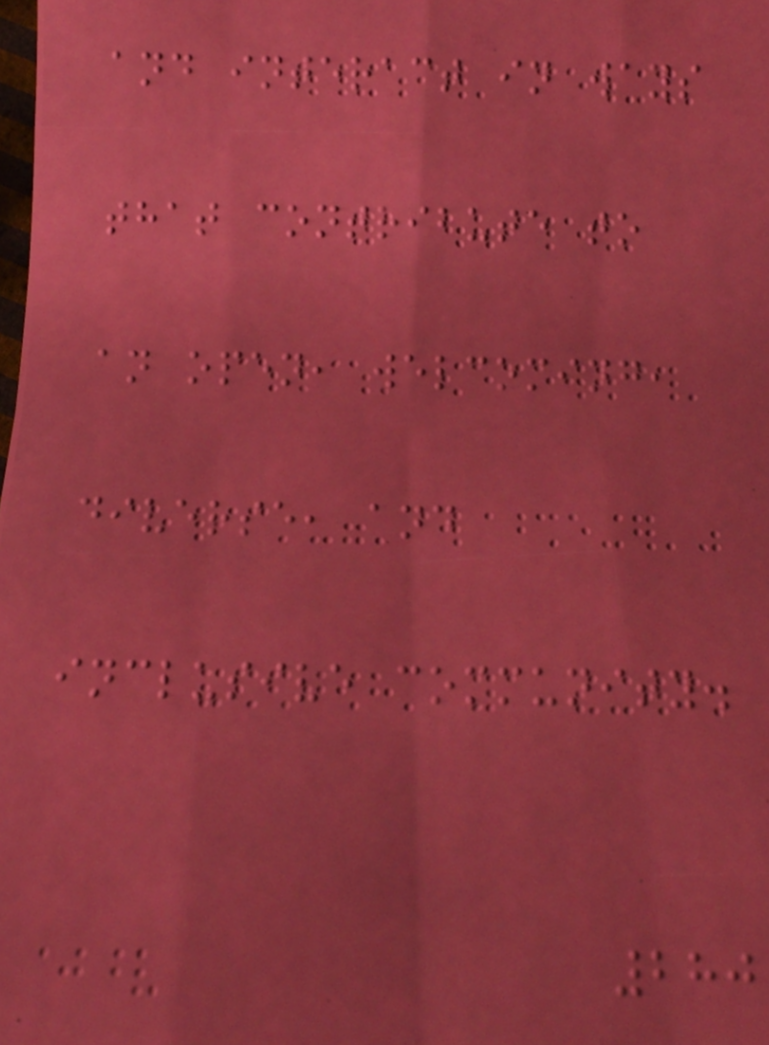and interact in ways
that contribute to
an open, welcoming,
diverse, and
inclusive community.
280
